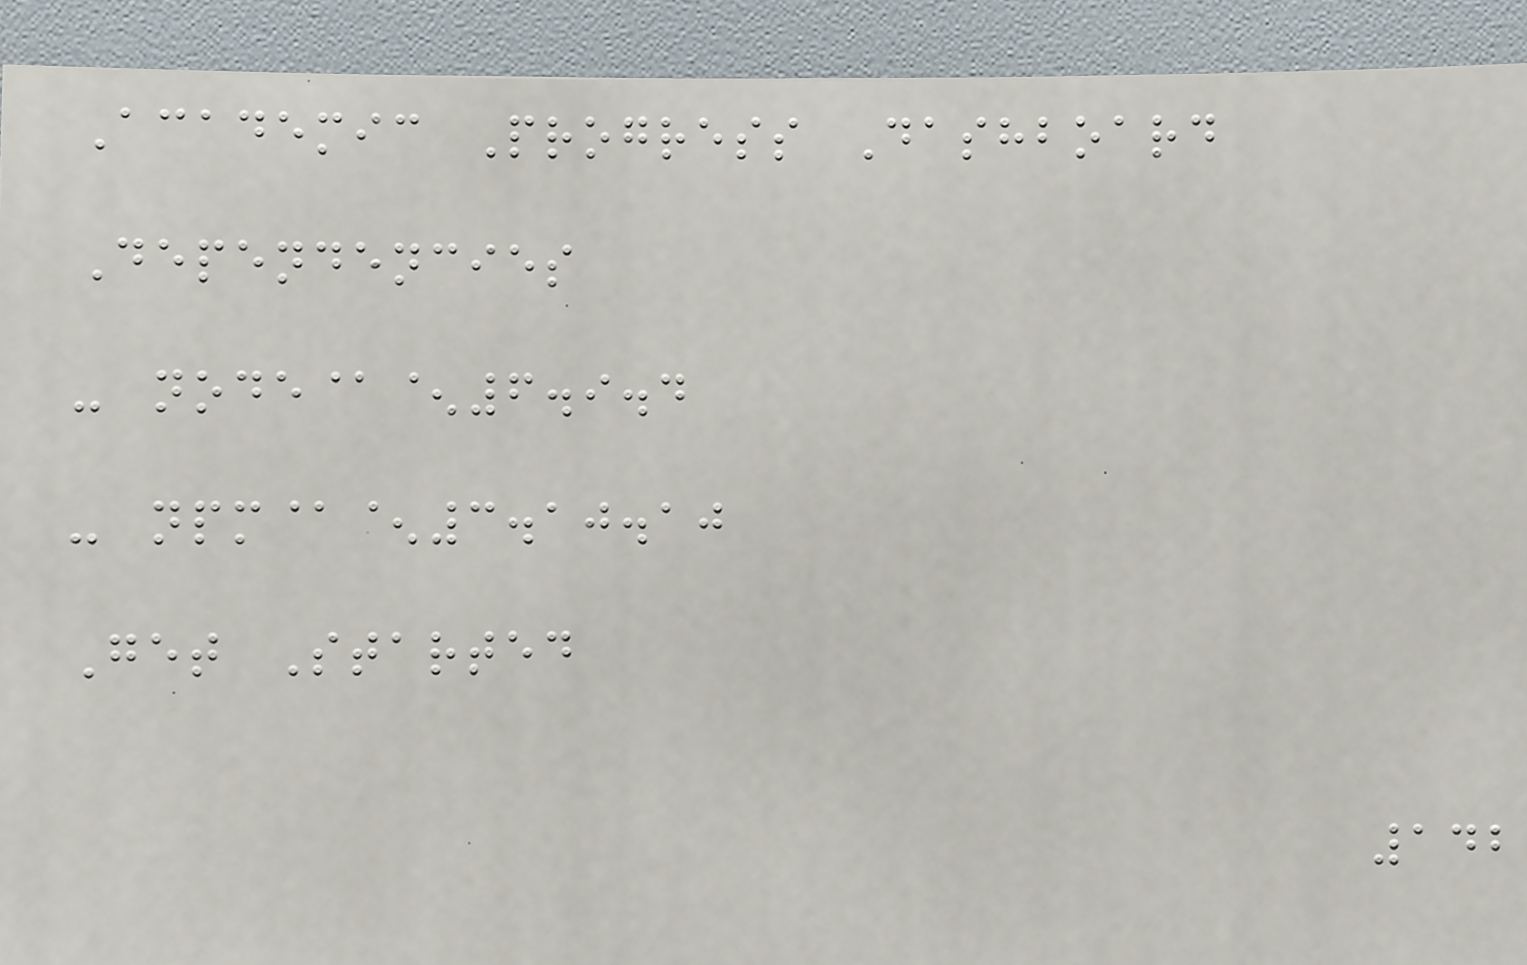Academic Progress Dashboard
Dependencies
- node@^6.9.4
- npm@^3.10.10
Get Started
142
